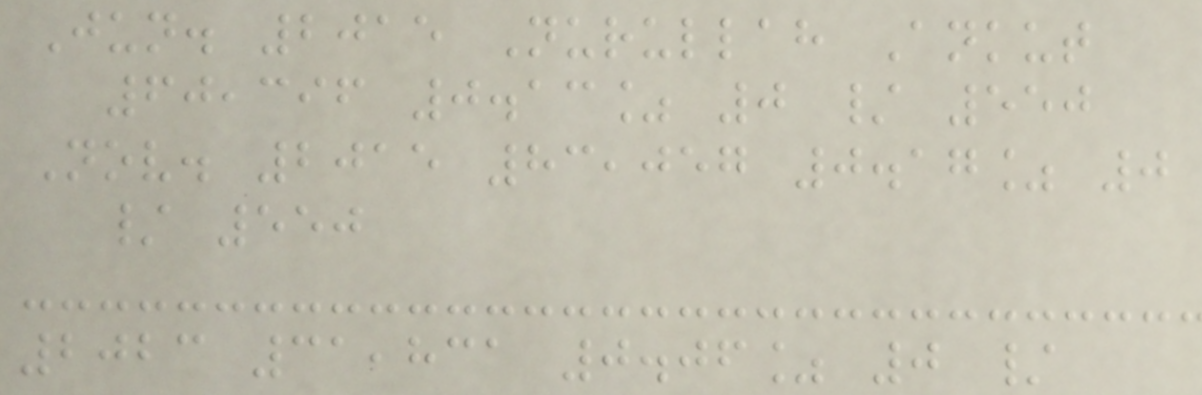Jun. 2015 Nurullah Ankut
60,396 0.13% 0 / 550
Nov. 2015 83,057 0.17% 0
/ 550
2023 31,831 0.06% 0 /
